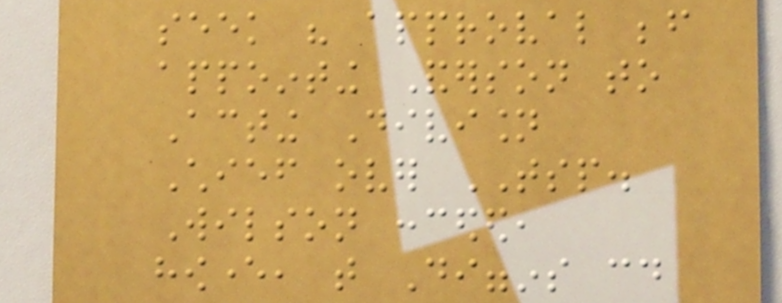seek his approval before
appointing Anderson to
Acting Division
Chief over TSP.
Wilson conceded,
however, that Diggins could
